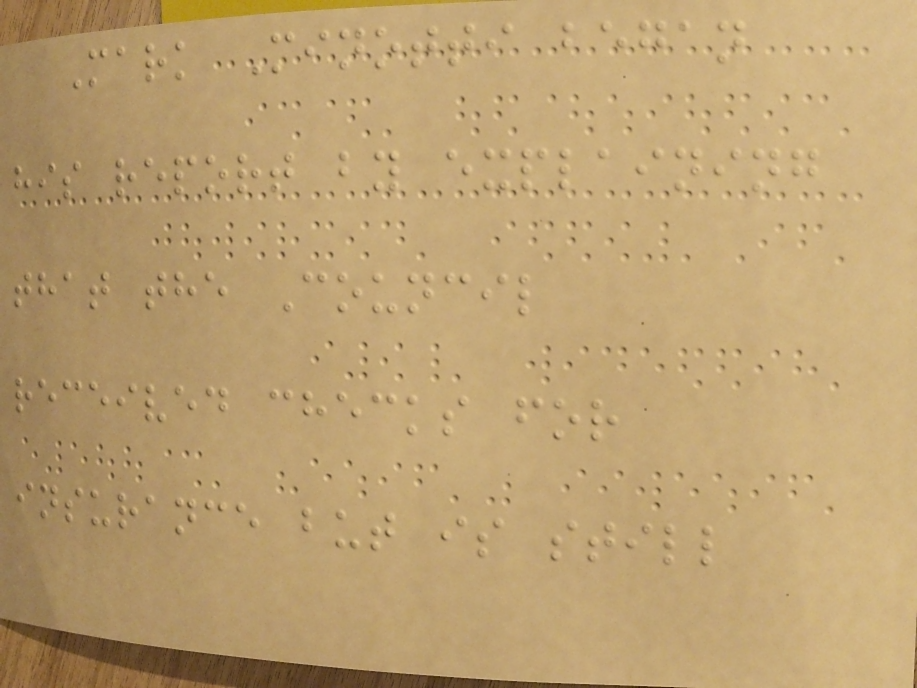Mark Minotti began
his report by explaining
that the Council
received checks for
insurance but is still
